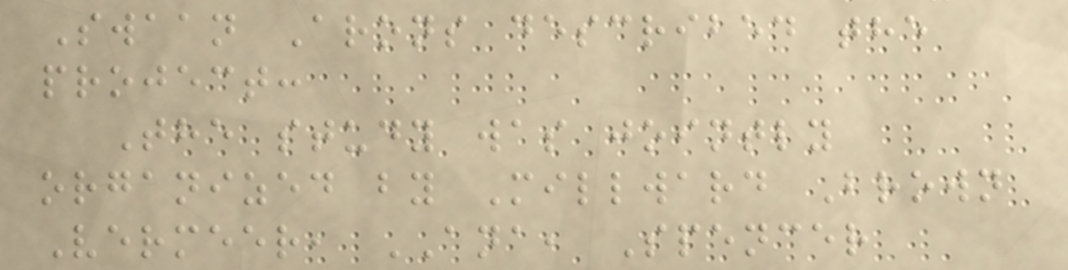Swaan Arons described the
project:
The study was jointly
organized by Millward Brown
Vermeer, ANA, Spencer
